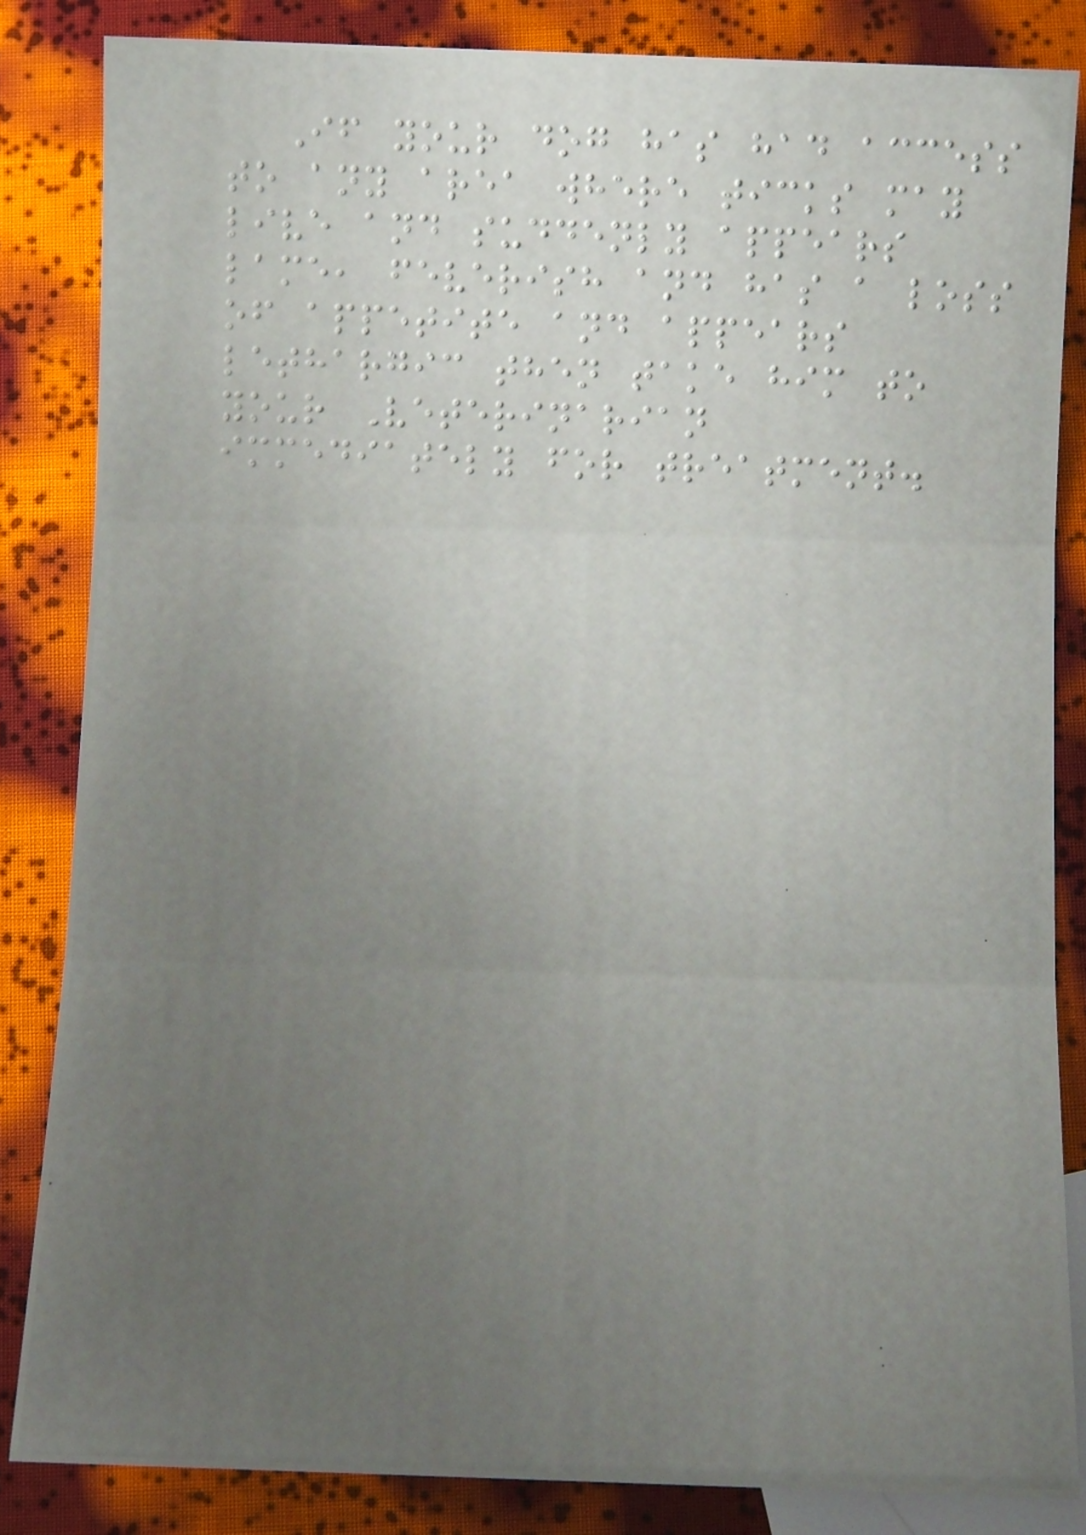If your dog has had access
to any area where ticks may
live and suddenly appears
lame, feverish and has a loss
of appetite and appears
lethargic then take him to
your Veterinarian
immediately for treatment.
